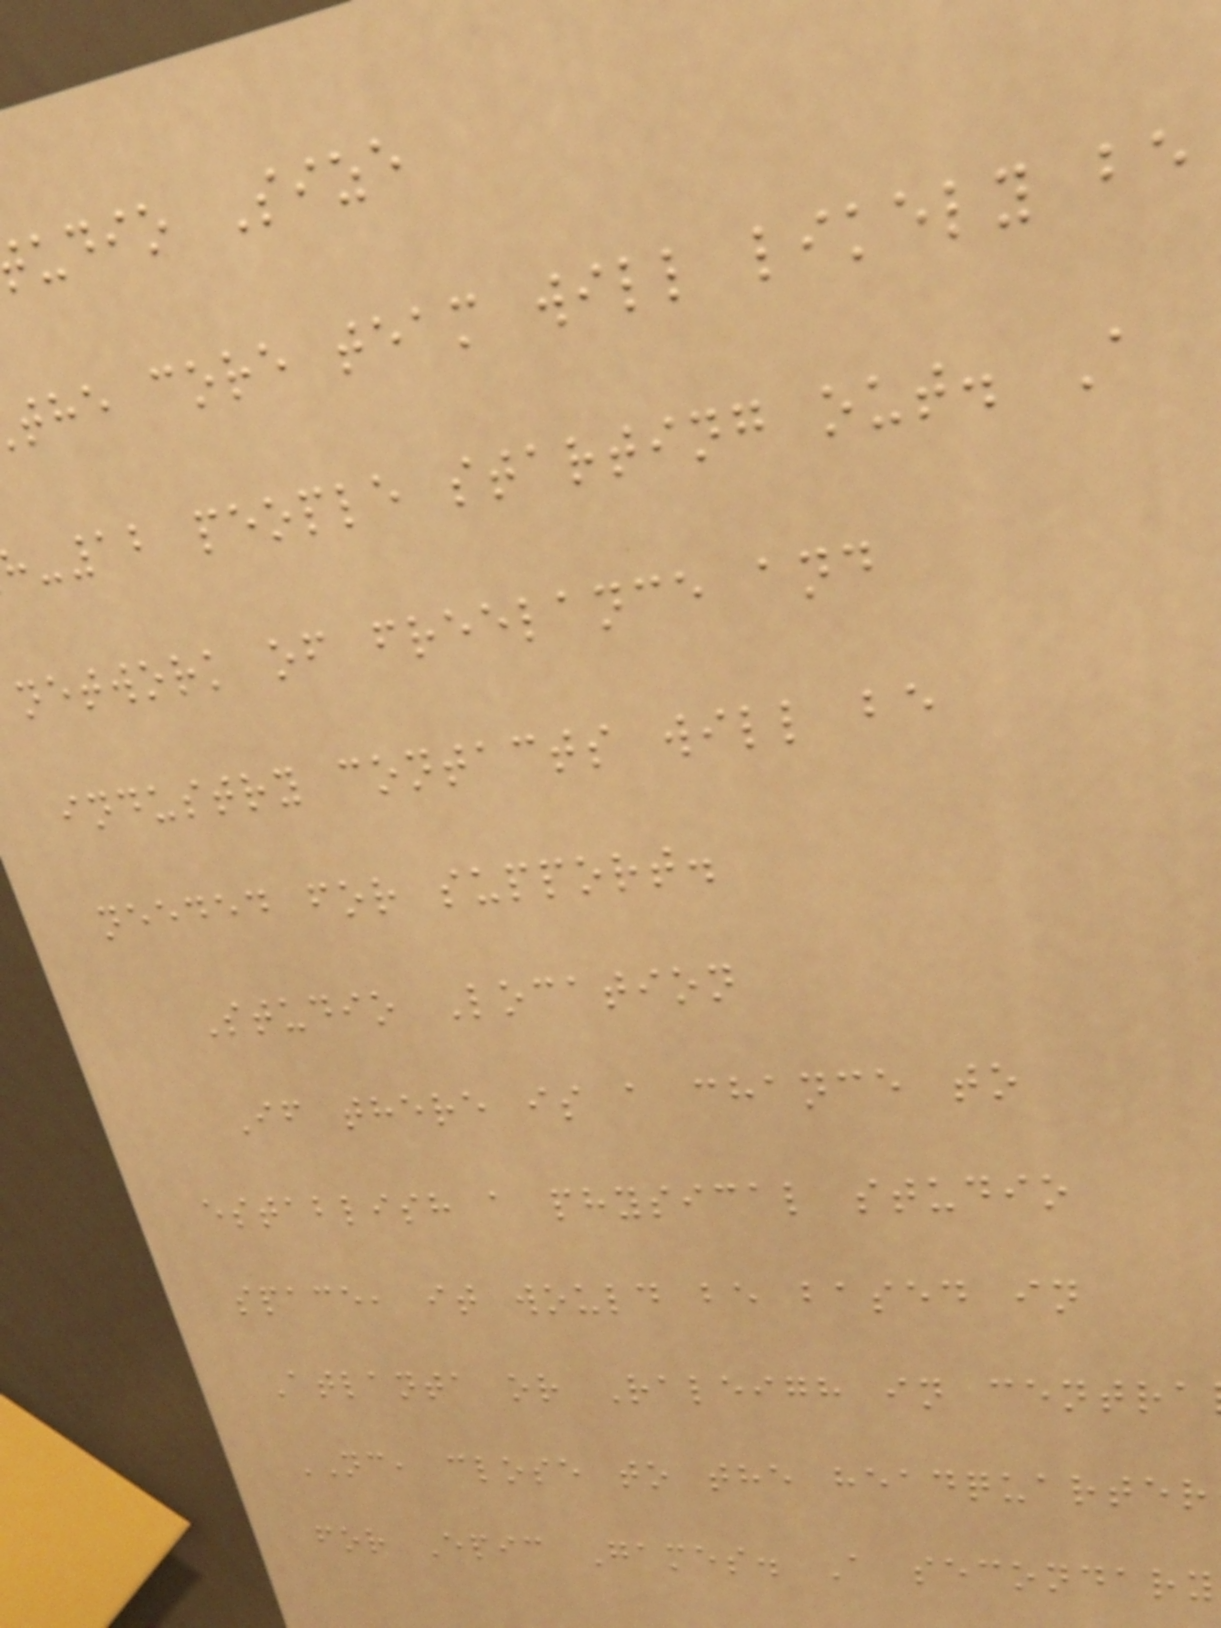udio Size
the core team will likely be
-12 people starting out. A
network of freelance and
industry contacts will be
needed for support.
Studio Location
If there is a chance to
establish a physical studio
space, it would be based in
Atlanta or Raleigh in centra
NC, close to the headquarter
for Epic Games. A secondary
